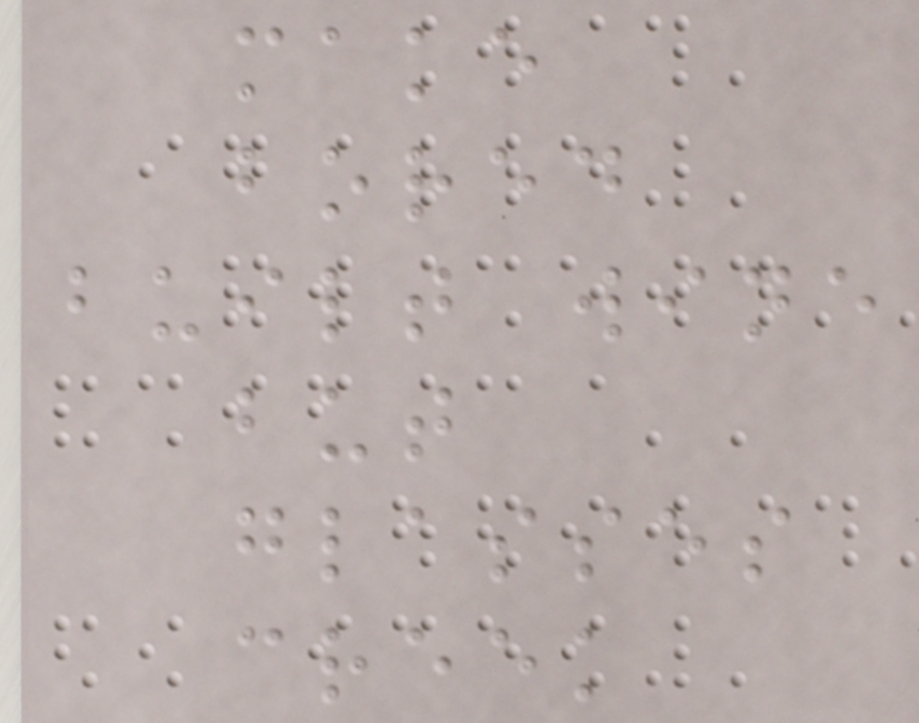make
bored
built wine
but
glasses
creek
